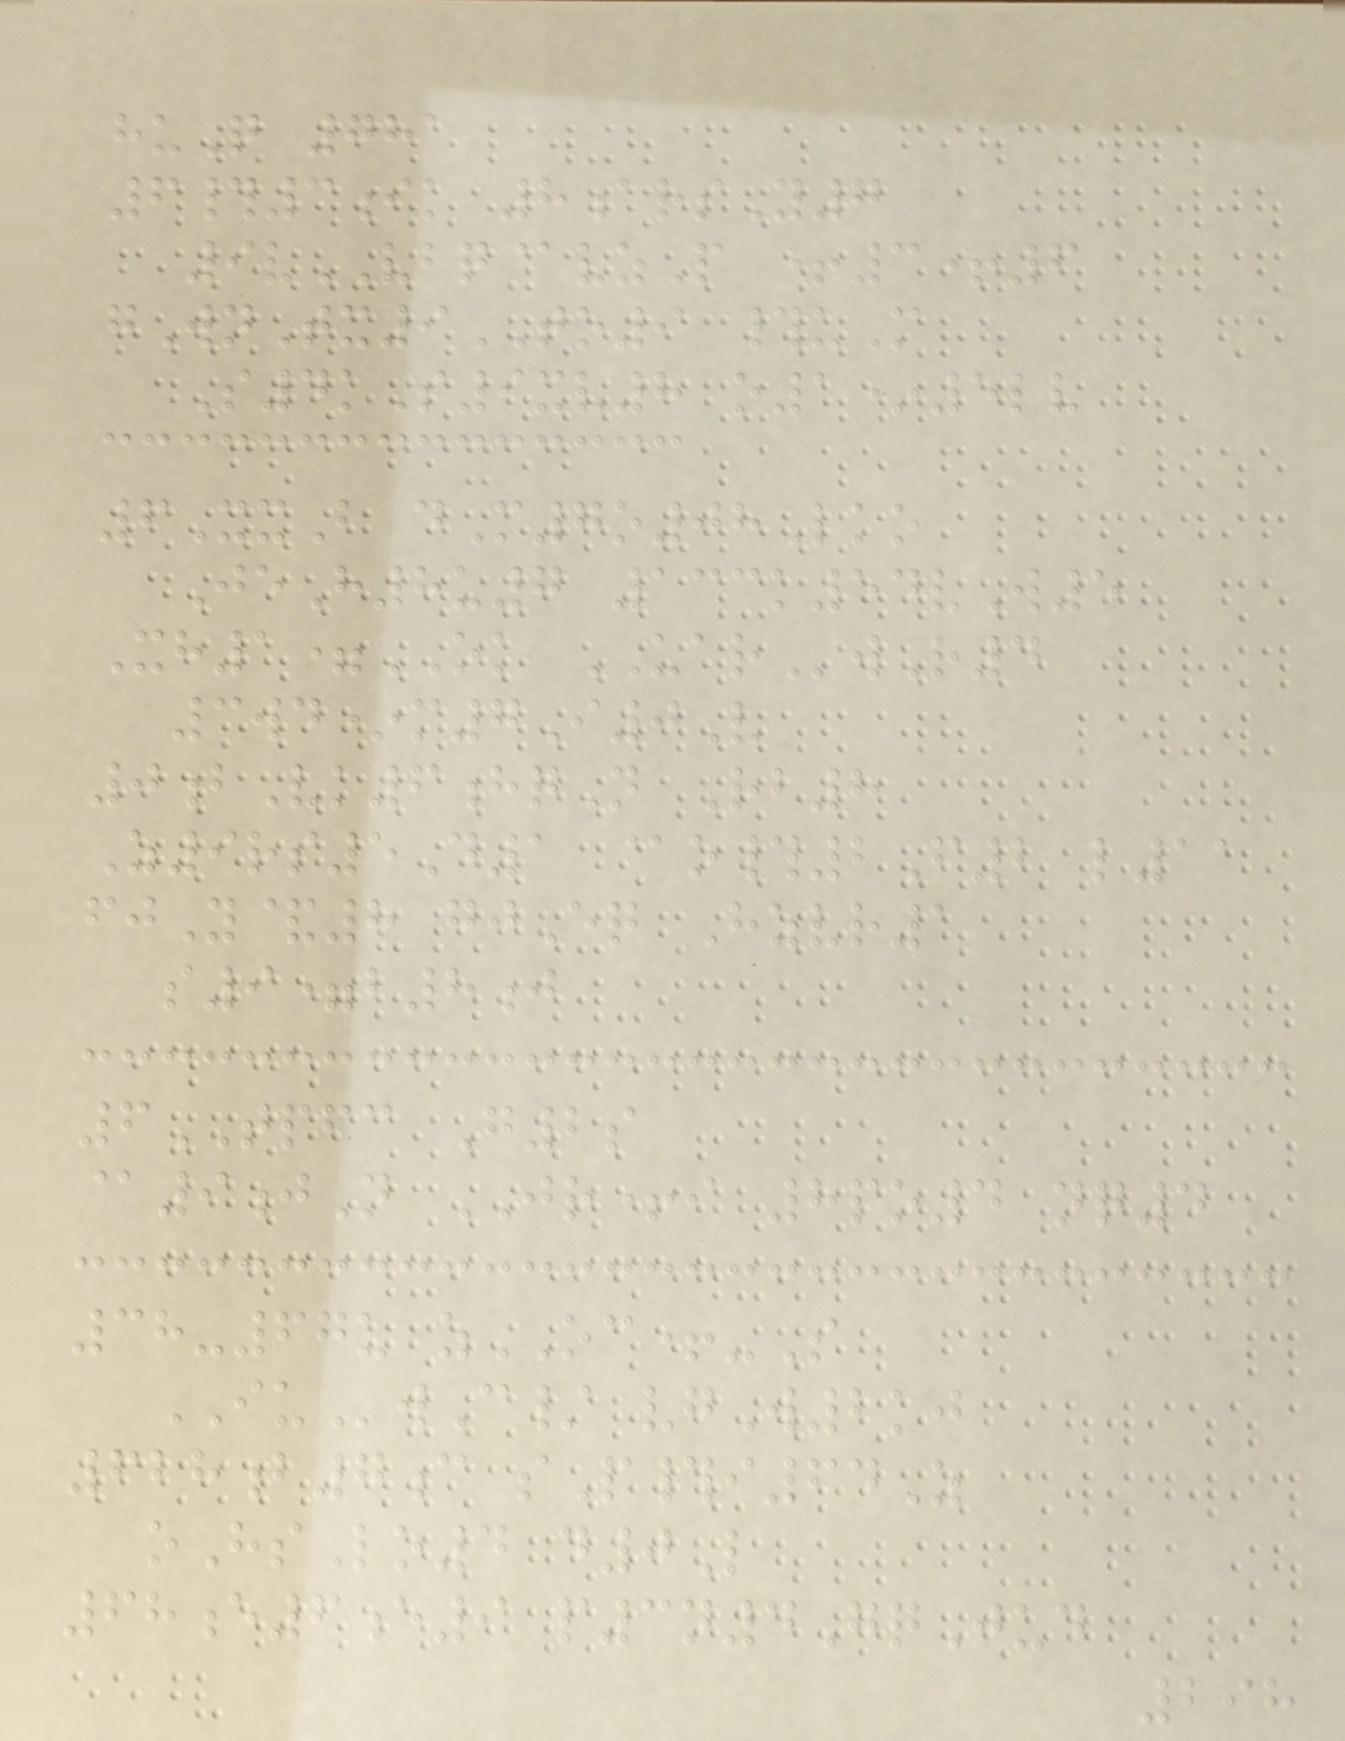huQ 781
6#3ik 8arsY7
9vVBQ@vzP +3+6
gWnTx9TO9 #uM
S4kS9xv8 o1*5lv
6XxB dM7o08Lko
JeH8u7 133k54vW5
Xh1=OK UARwR4
3wd*m7I0V
0bVk6hqN Rb8
Z9rs5D1 @o#2F2 l11
fjY&8 gjEq Hzvr1
s9=b8j
6TPFC G2s
@9jN JR+i 8po4 nq4
38-67u zOC+-S
IUwC/ vgW2kj
628b7c sP#i64Z
oHsLo4 d0L
68e6e9 p3n4GqJud
298
